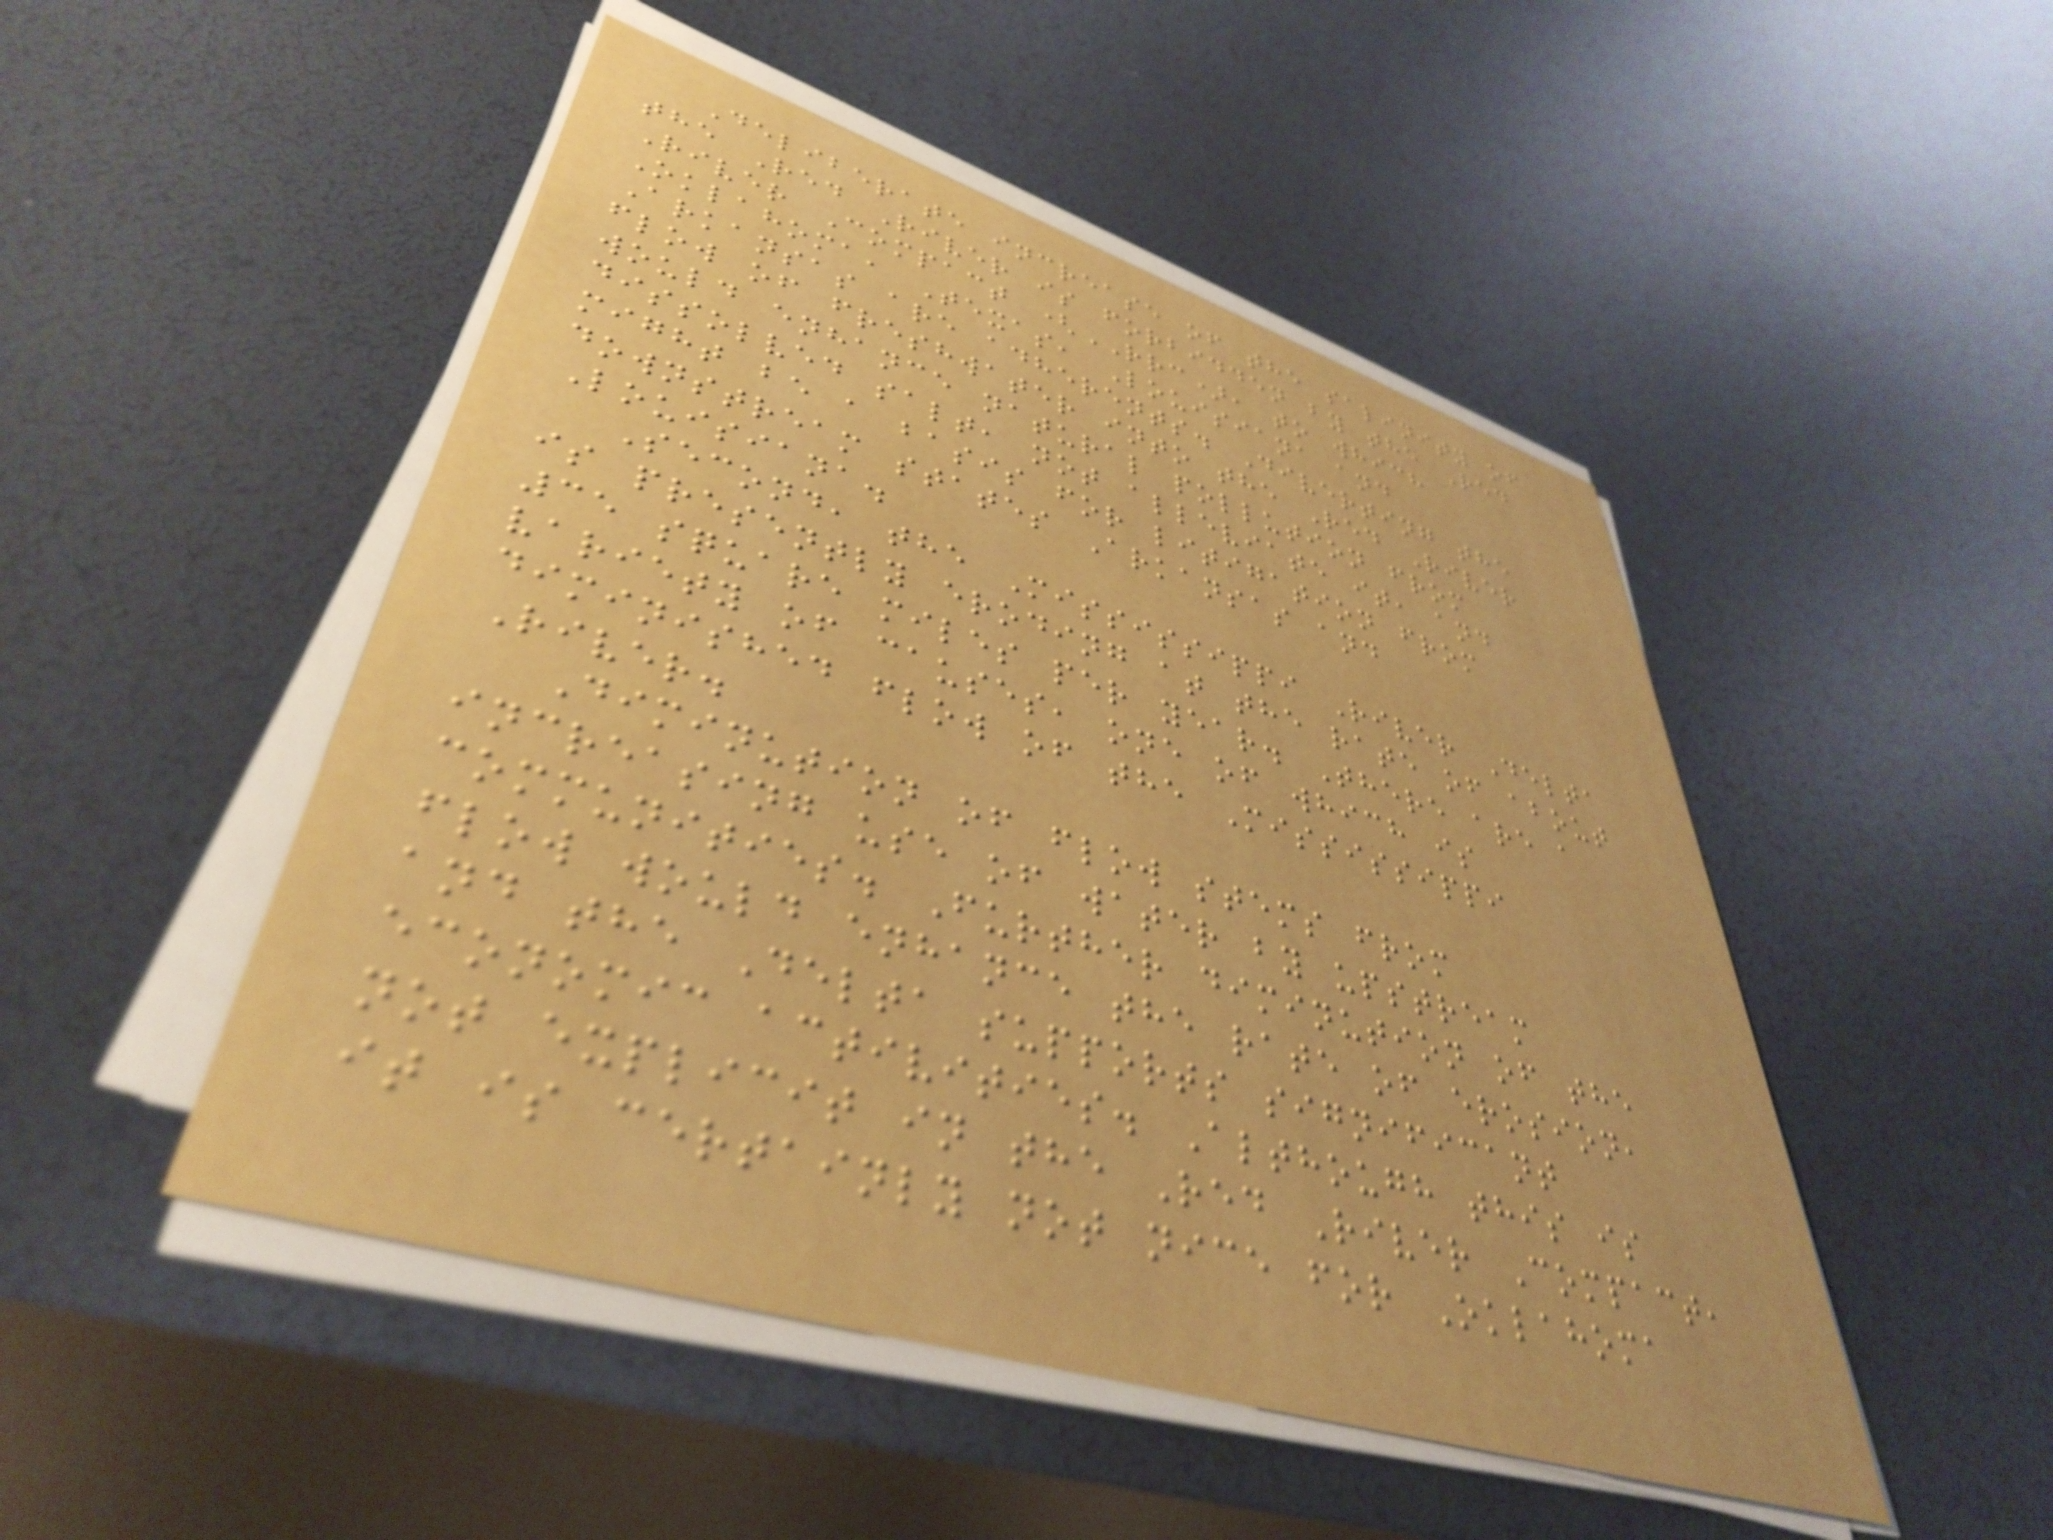Deliberate increase of the salinity of
the Red River is forbidden by the Red
River Compact (RRC), to which
Oklahoma, Texas, Louisiana and
Arkansas are adherents. Diverting the
flow of freshwater into the Red River
would enhance natural pollution from
dissolved salt, not alleviate it, and
might be a basis for litigation from
downstream states Arkansas and
Louisiana.
Second, the Mississippi River Delta
is presently eroding at the rate of about
35 square miles per year. There are a
variety of causes, one of which is
diminished flow of the Mississippi
River.
Diminution of flow stems from
increasing use of water by upstream
communities. Further diminution of the
flow would enhance the rate of erosion,
and the Delta supports significant
economic activities. Although this is
not explicit in the Red River Compact,
it is certainly not nice for Oklahoma
